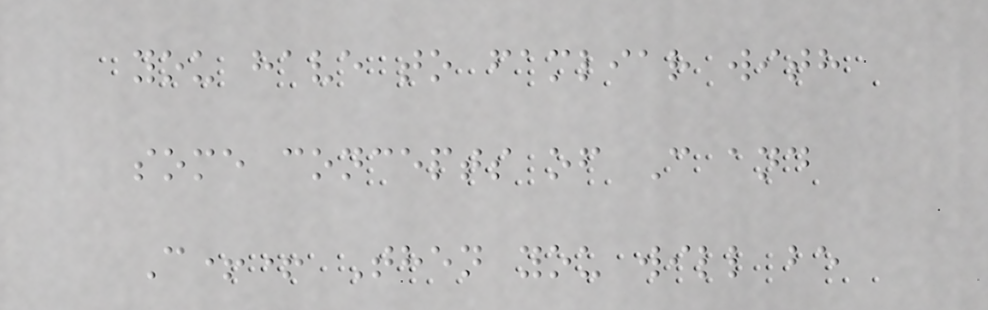you have to famliar with
some concepts of C and
C++ Then you will be
